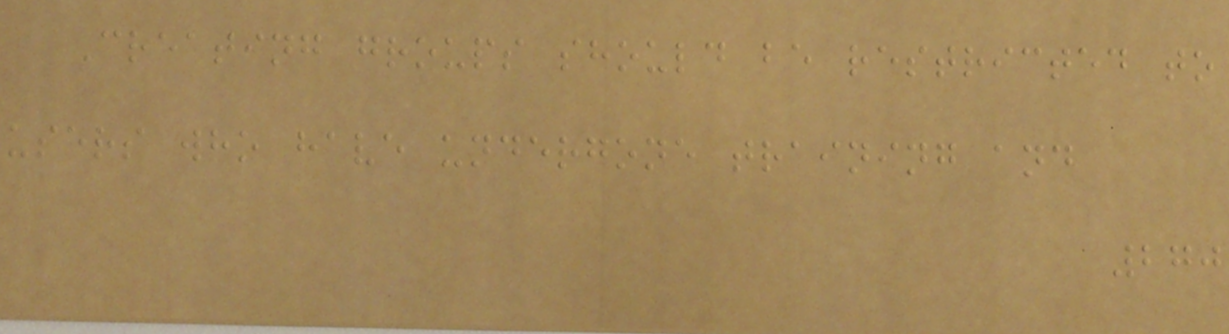Creating groups should be restricted to
users who have undergone training and
270
